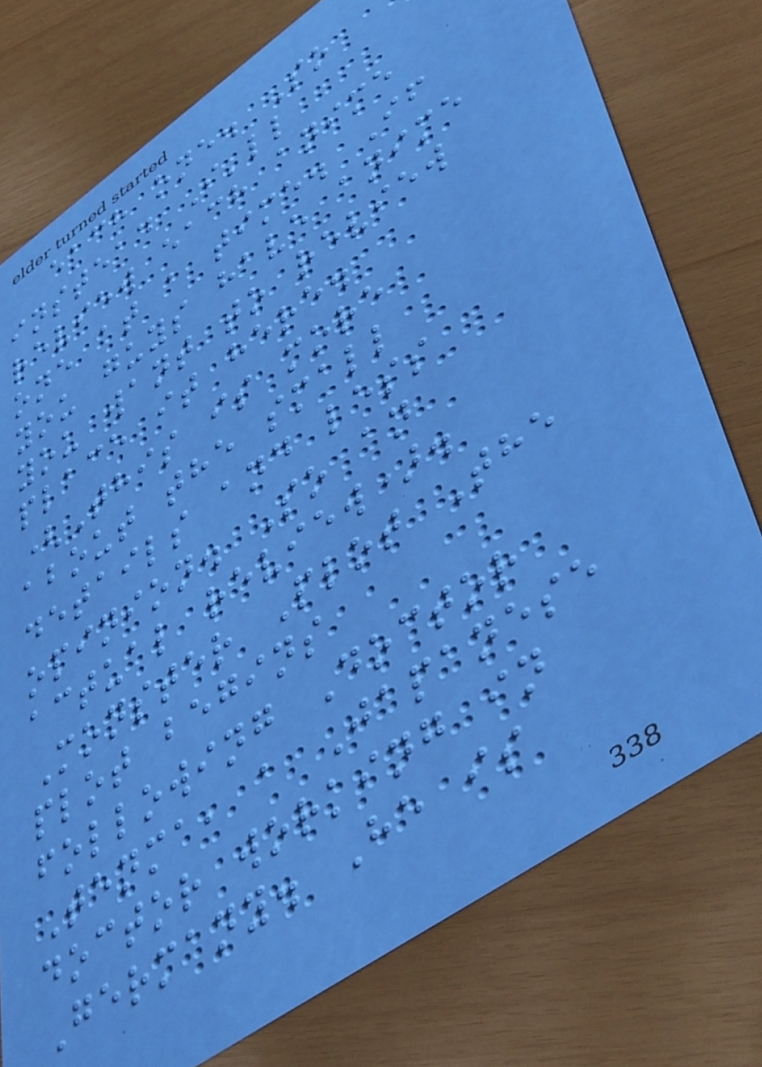each one. So
instead I'll
review each anime
one at a time. If
you guys have anime
you want to review
place it here.
(This is more
about the small
details and less
opinion. So an
actual review).
Monster Plot The
plot begins
following Doctor
Tenma, a Japanese
doctor working in
Germany. He is
